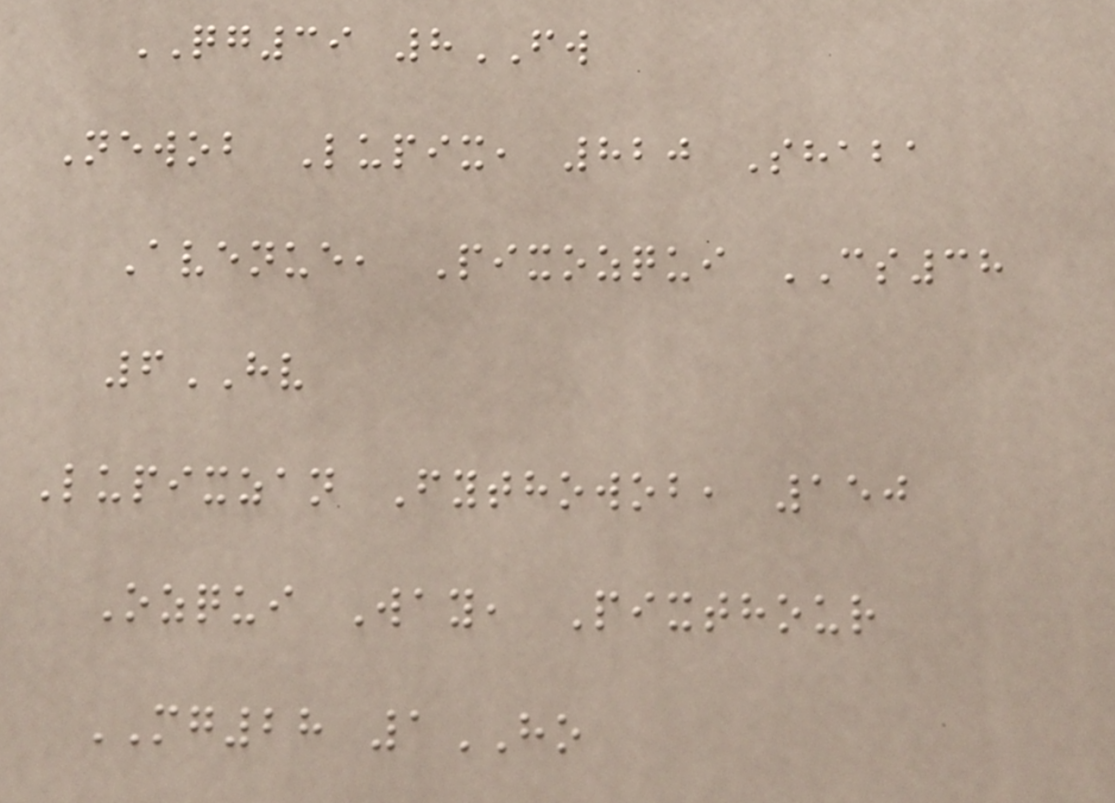QG39 8FW
Newob Lupix, 820 Shaba
Avenue, Pixozqui CS38
6HV
Lupixzan Fythowob, 150
Ozqui Way, Pixthour
MG28 1HO
